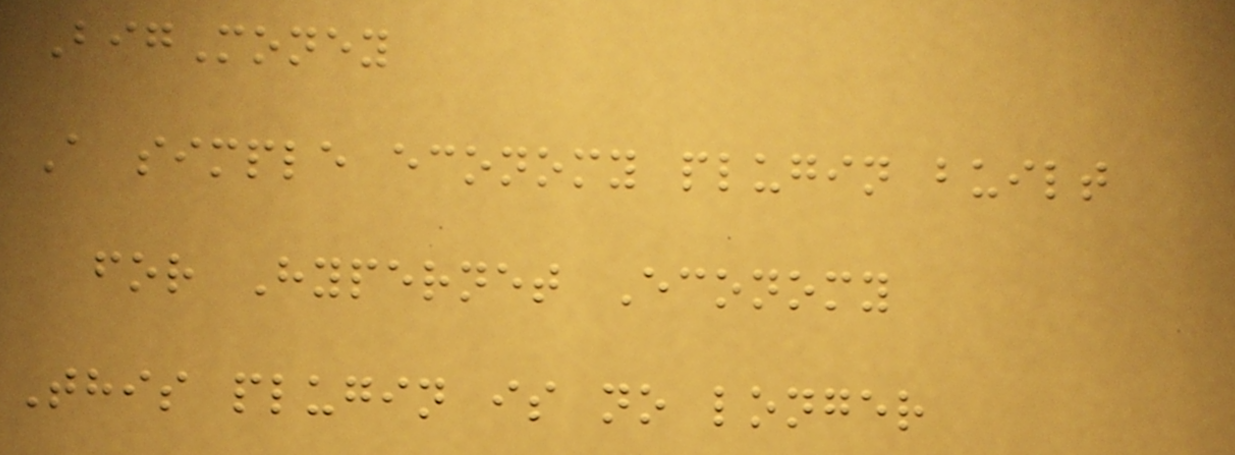BigMoney
A simple economy plugin built
for Hypernet Economy
This plugin is no longer
